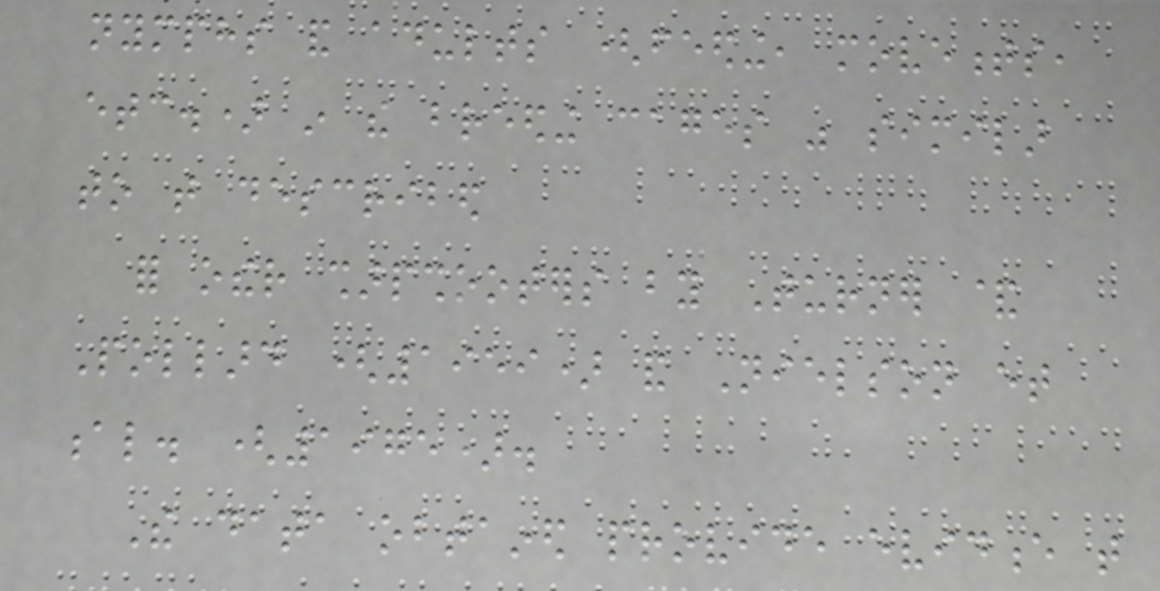nymphs and adults (feeding, movements,
etc.) in the breeding cages was similar
to that described
for other sharpshooters by Turner &
Pollard (1959) and Nielson et
al. (1975).
The data obtained provide evidence that
